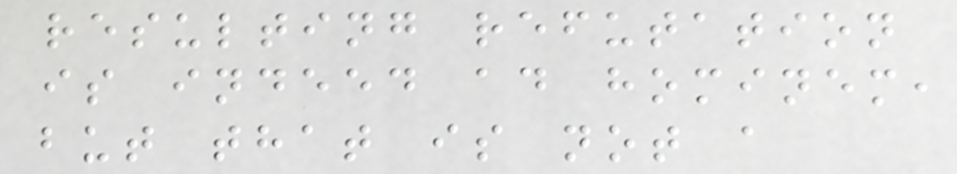resulting refutation
is indeed ad hominem,
but that is not a
